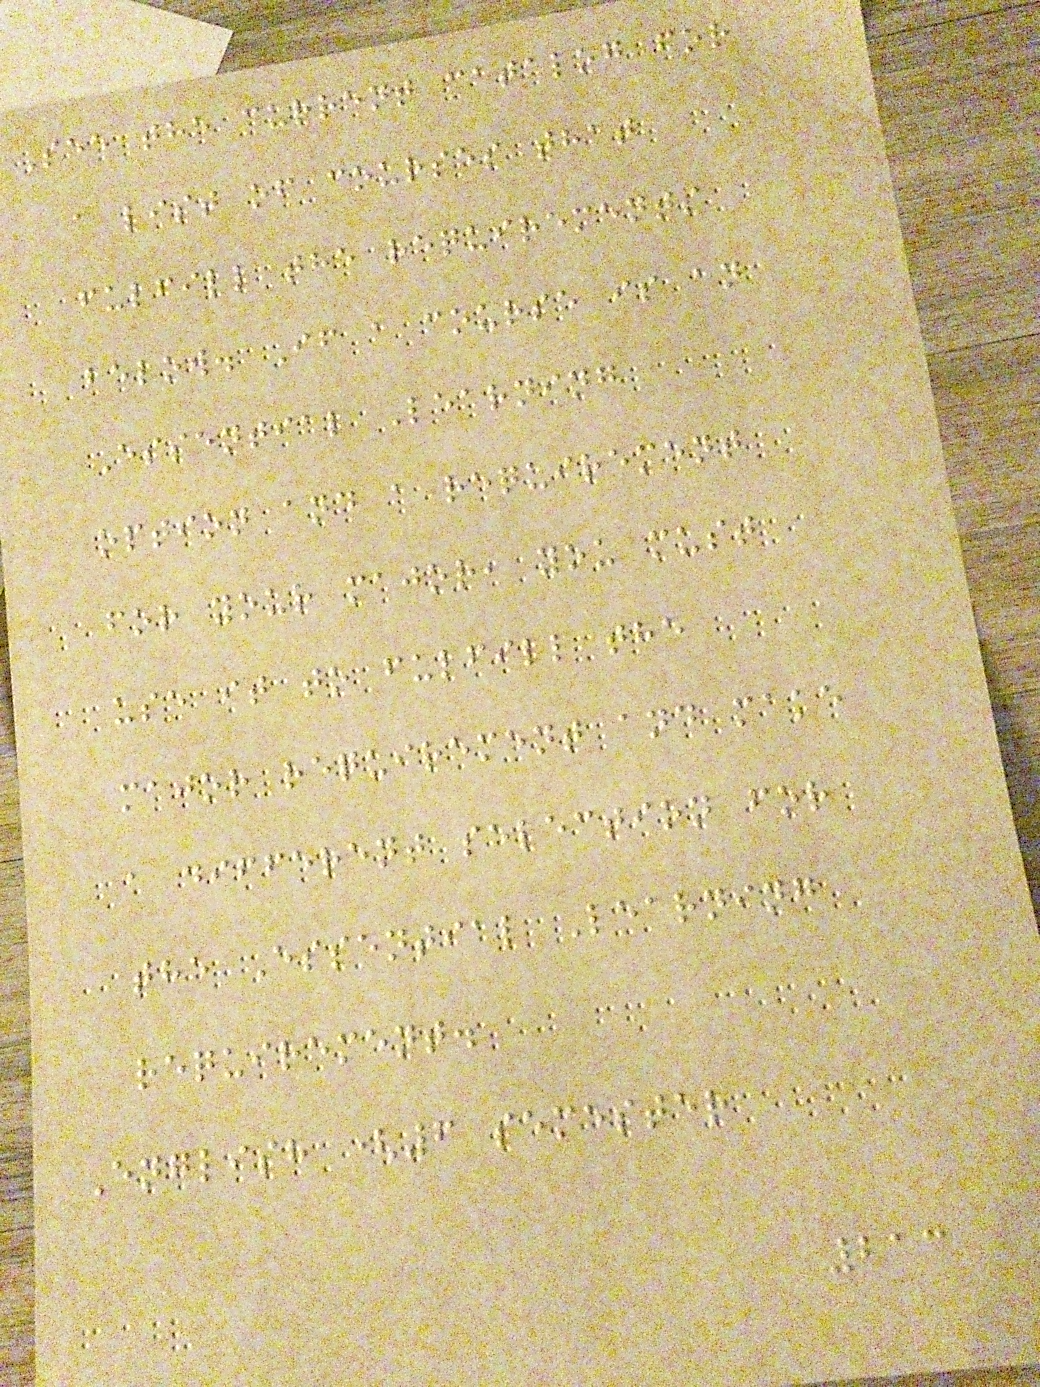See the current catalog for
a list of courses that
fulfill the requirements
below. If a course is an
Essential Learning
option and a requirement
for your major, you must
use it to fulfill the
major requirement and make
a different selection for
the Essential Learning
requirement.
English (6 semester
213
